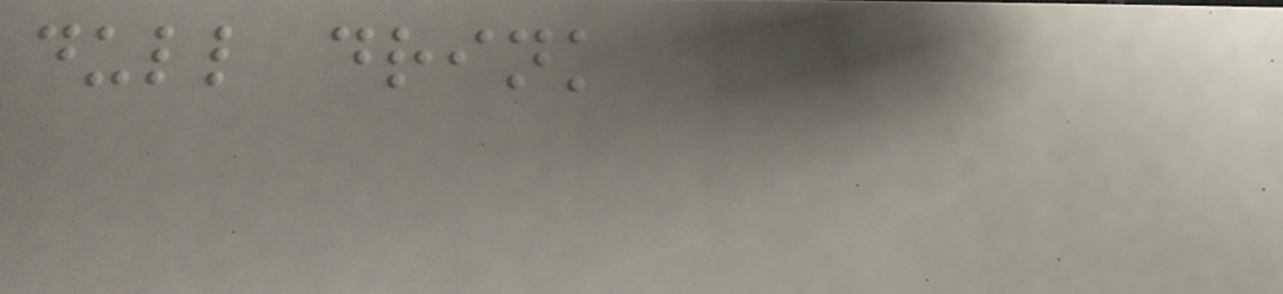dull drink
